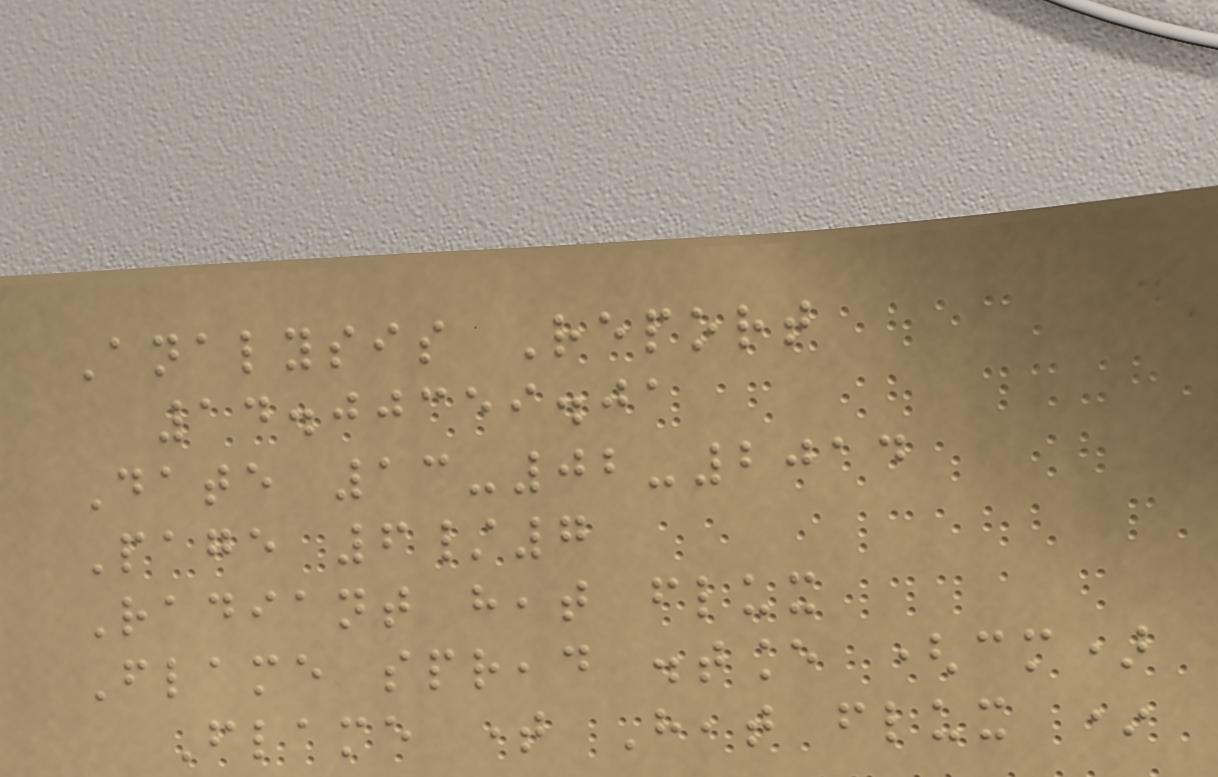Analysis Report
14.00359.01
Date 13-02-2014
Page 6/7
Radiant heat flux
Flame spread distance (cm)
Flame time Heat flux *
